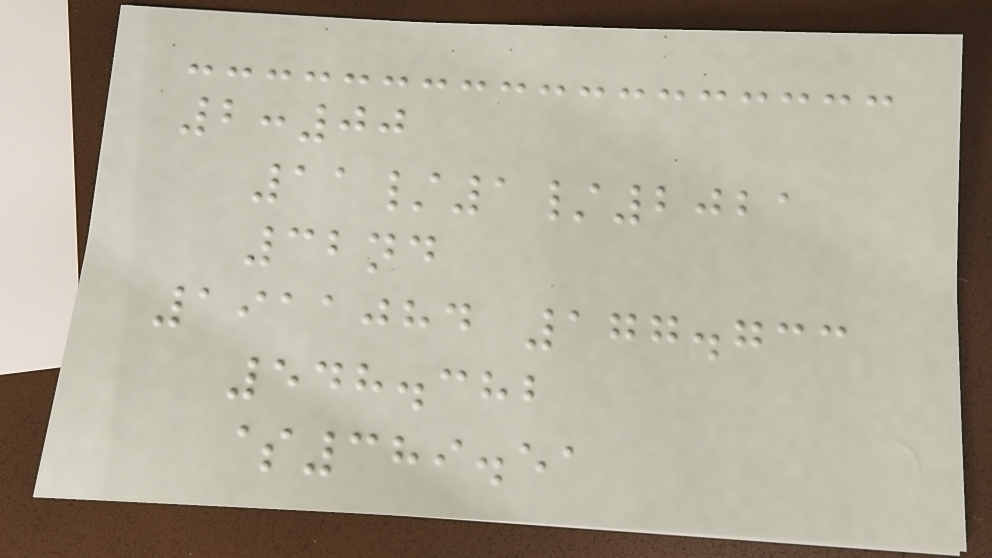2:00
11/1/2021
32nd
1911084 177.733
548.382
$389.51
